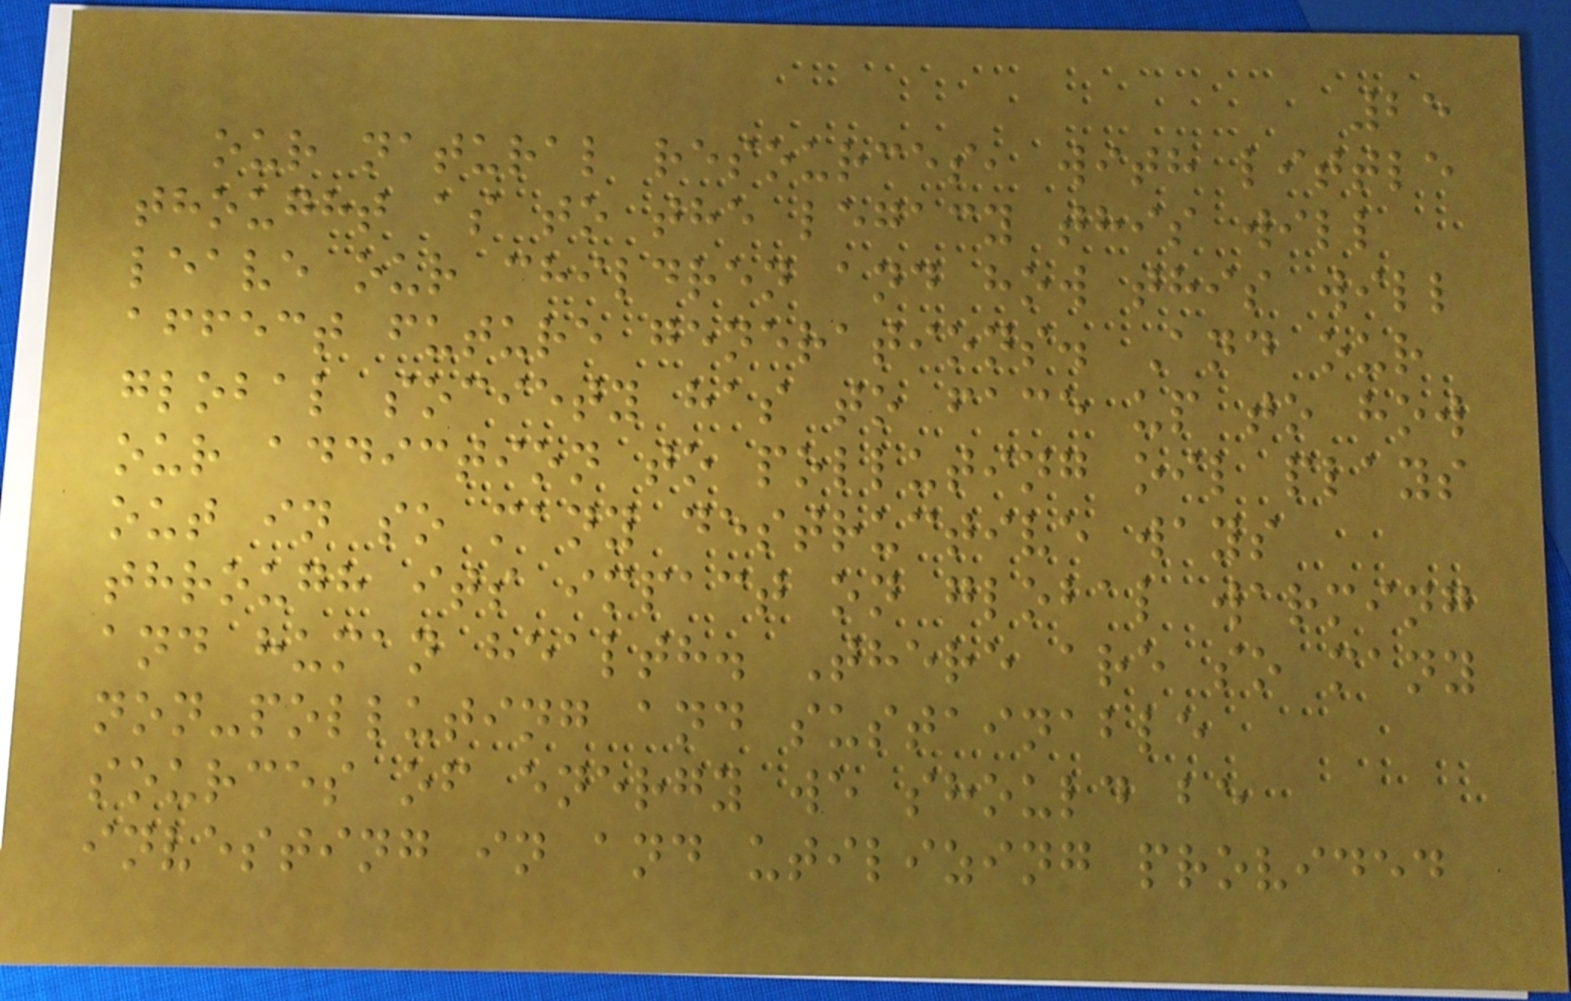25
our natural resources, with little
thought as to the legacy this will
leave our children and how this will
affect future generations. And our
global society has to face up to how
our addiction to polluting oil plays
out in so many destructive ways
through its impact on global warming
and human health. There are so many
non-polluting and sustainable
sources of energy we should be
investing in and utilizing provided
